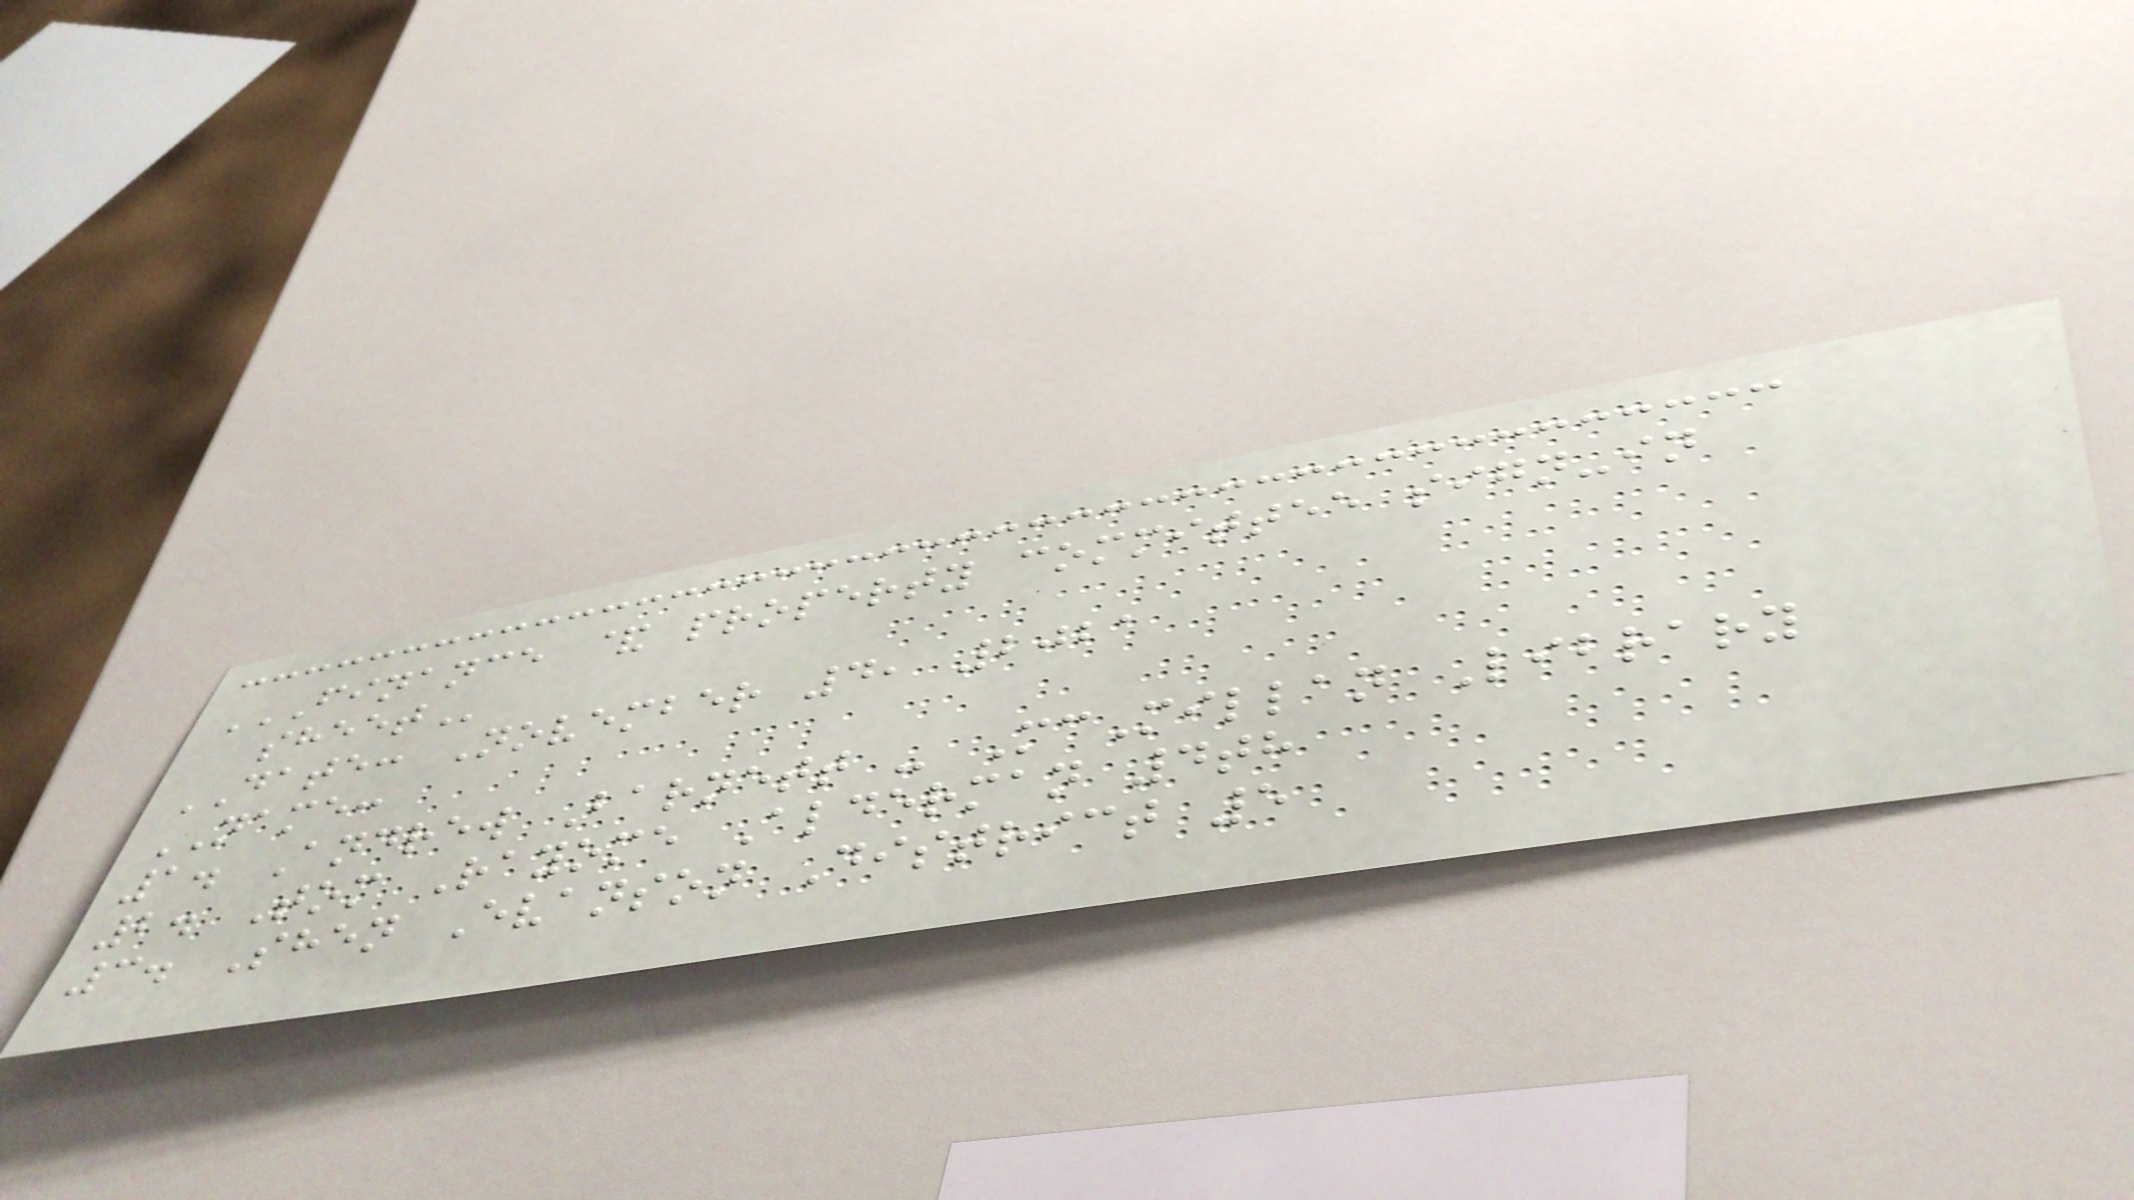FINANCE & PROPERTY COMMITTEE SIGN-IN
SHEET
DATE: November 4, 2021
NAME:
1. Andrew Barnett - McMillan Library
2. Tom Rayome Alderman 4th
3. Shen Evanson District 5
